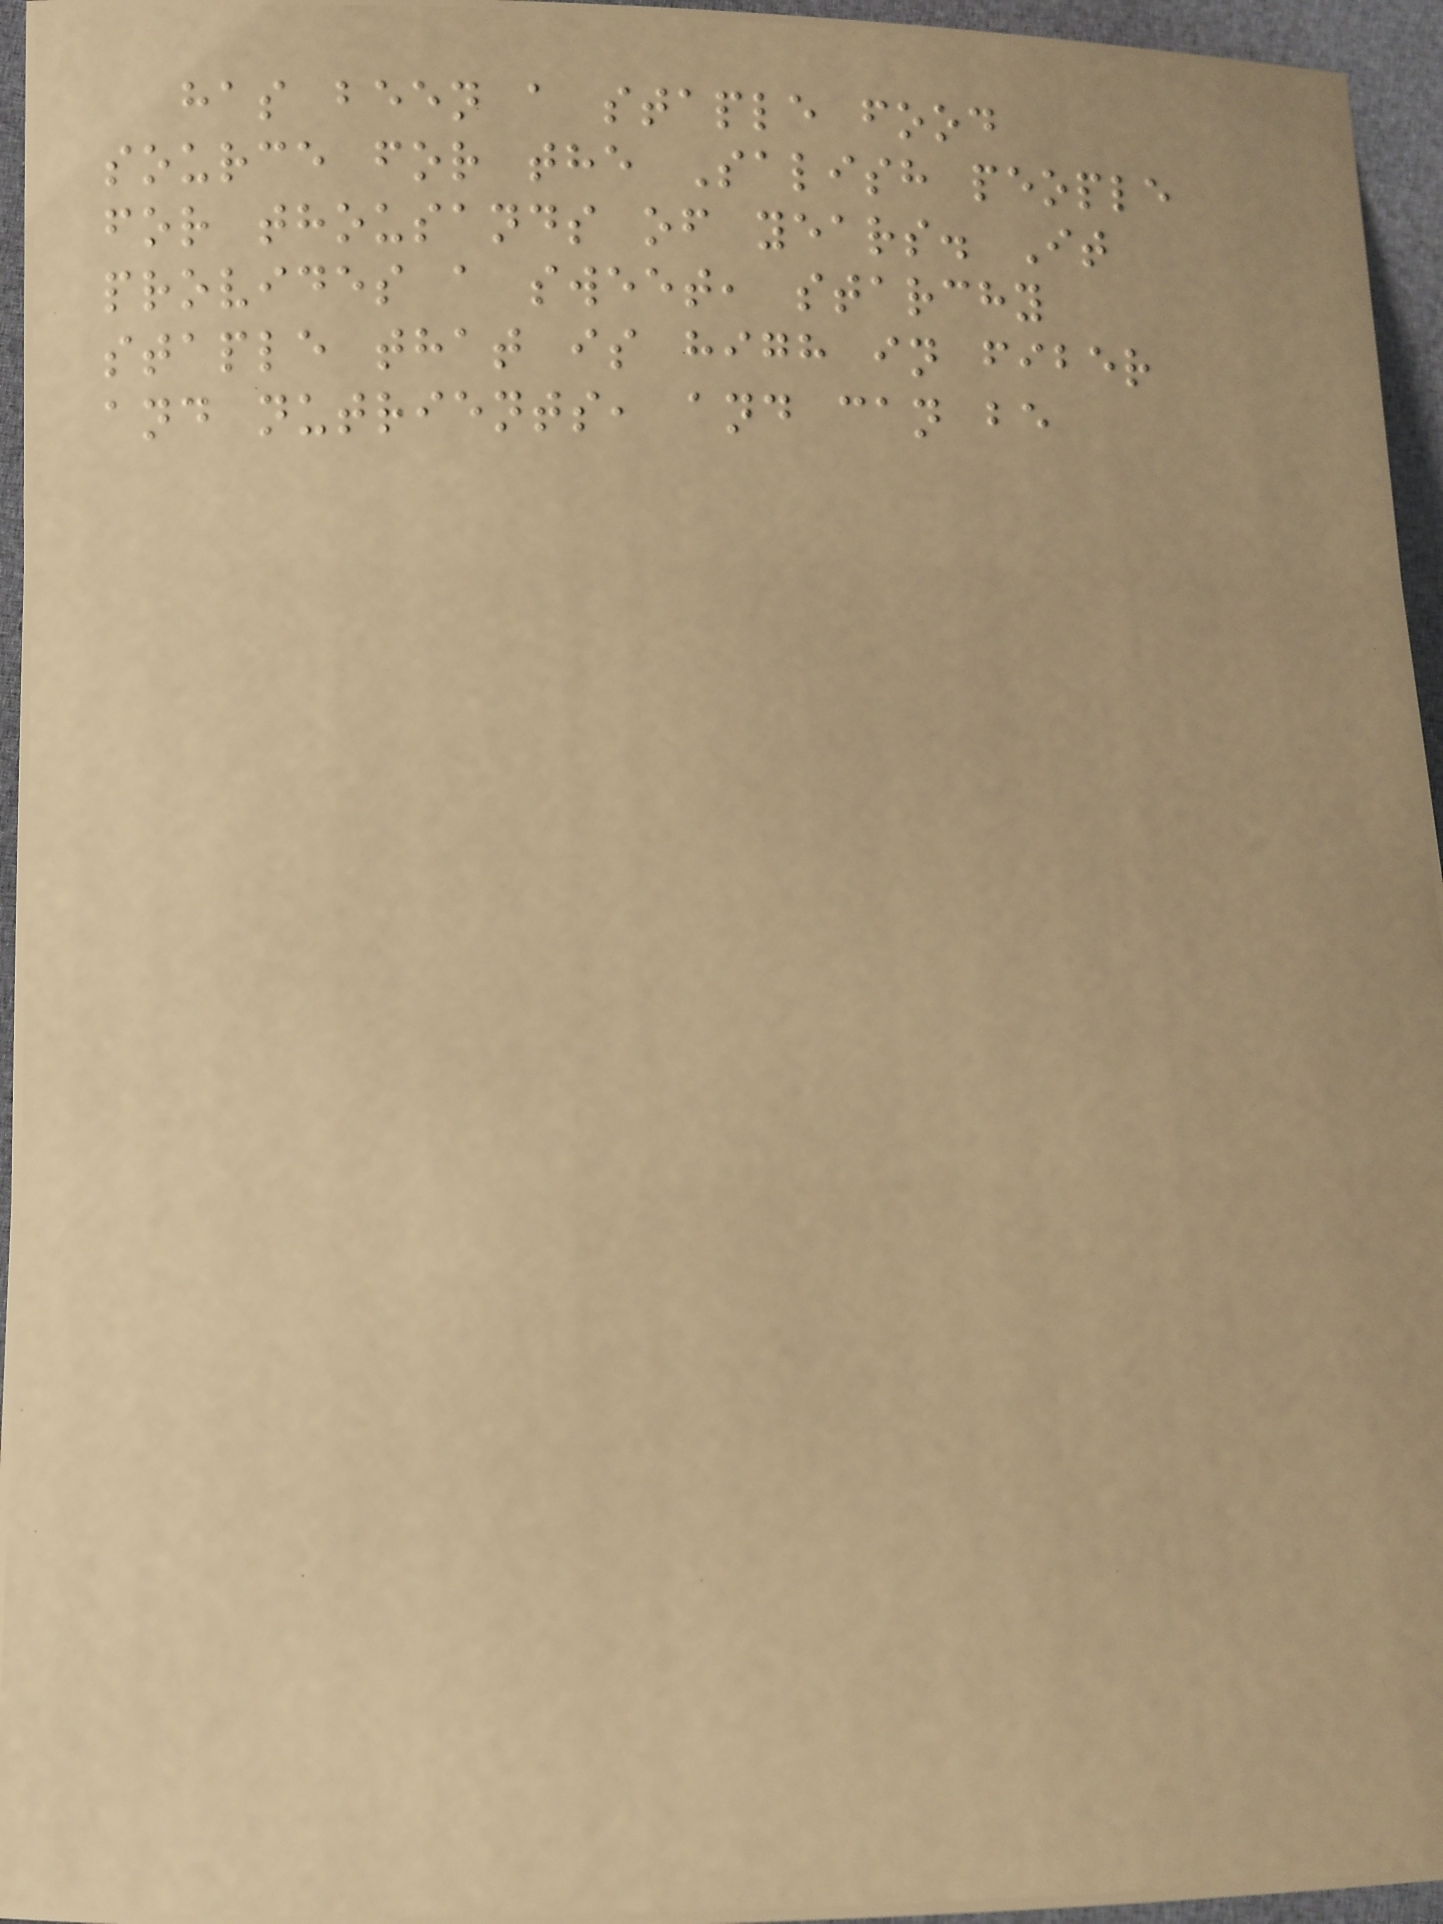has been a staple food
source for the Salish people
for thousands of years. It
provides a sweet, starchy
staple that is high in fiber
and nutrients, and can be
